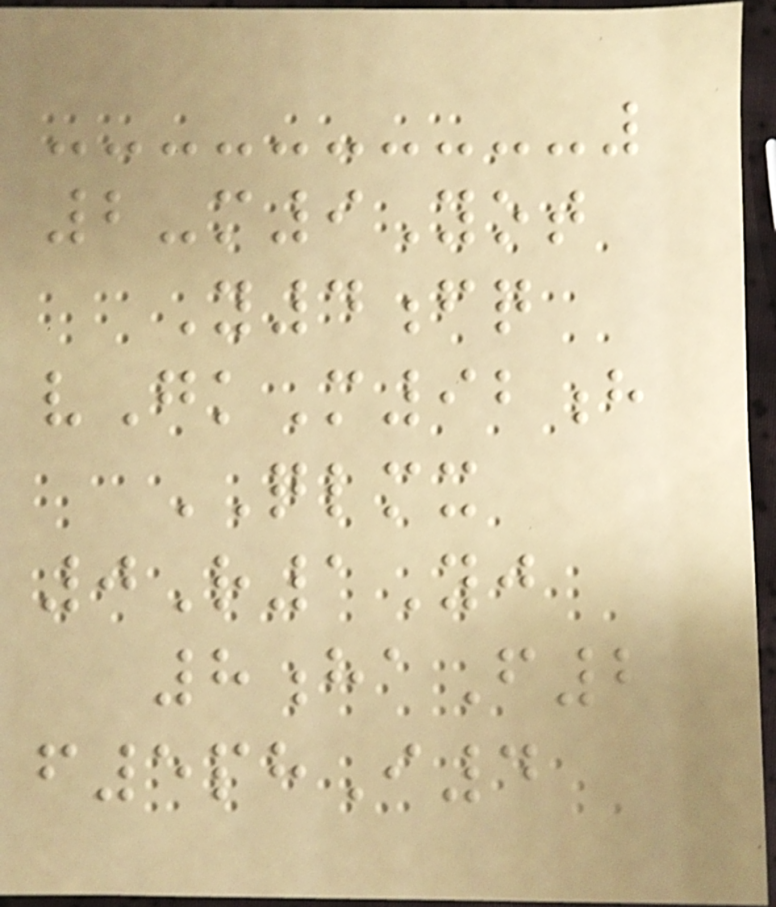2-m9Yot
Y4fq
vGkM92h
QLMX
0R1Yj
8haF2
f5phI4
